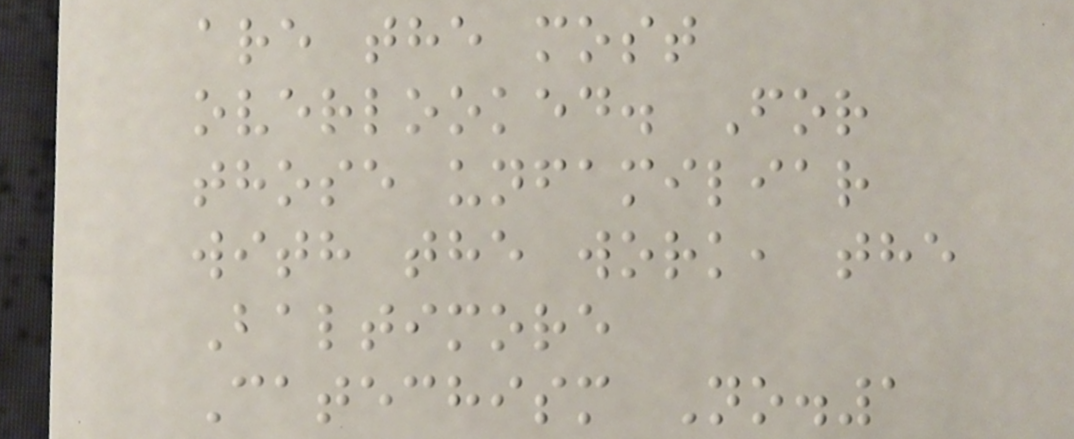are the most
overlooked. For
those unfamiliar
with the work, the
Baltimore
Catechism No.1
